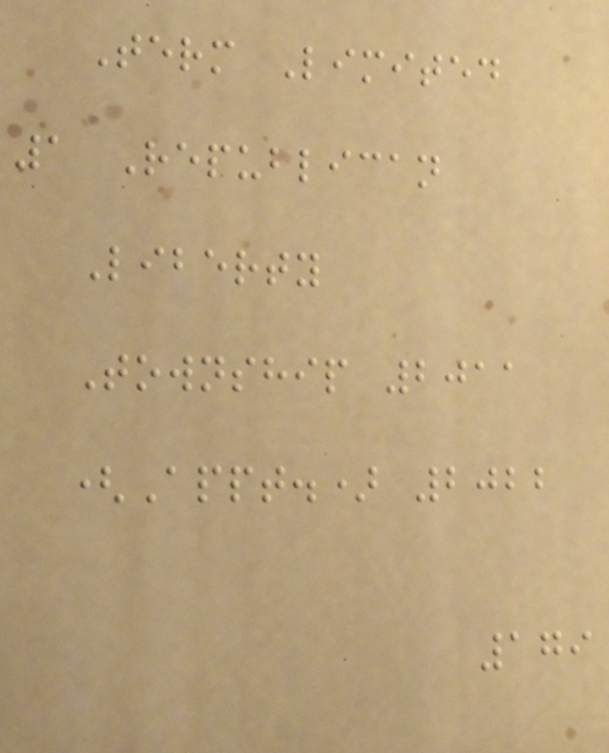Term Limited
1 Republican
Liberty
Township 2011
(Appt.) 2022
179
